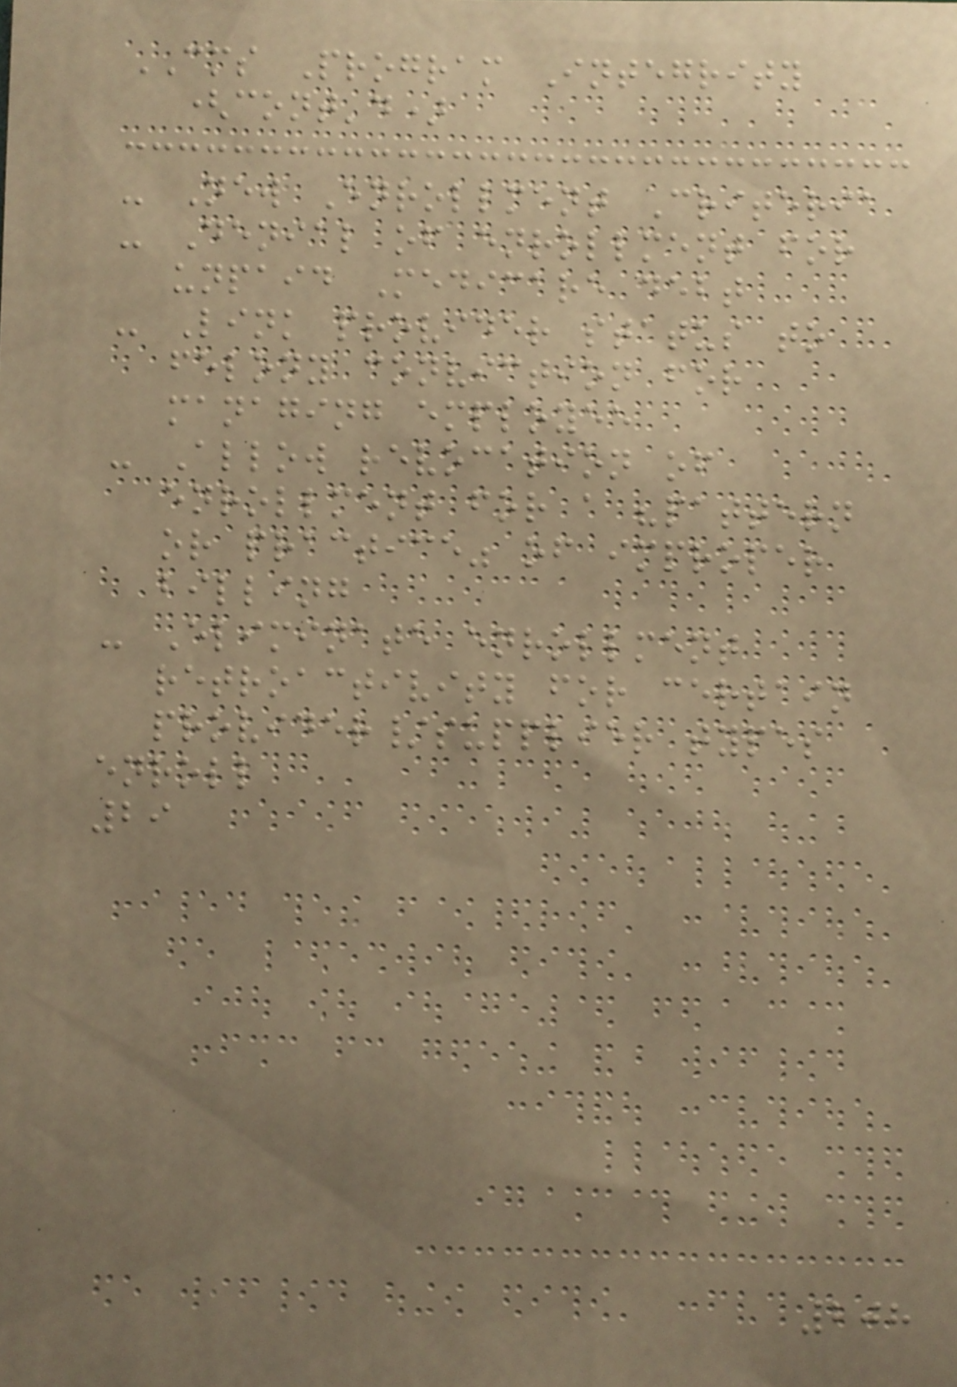CMS Program Integrity
(cont'd)
- New Enrollment Criteria
- Denial of enrollment for
unpaid Medicare debt
- Link provider status to
felony conviction for
managing employee
- Allow revocation of
enrollment for a "pattern
or practice" of improper
billing
- Eliminate enrollment
retroactivity for certain
provider/supplier types
enroll
29
208
